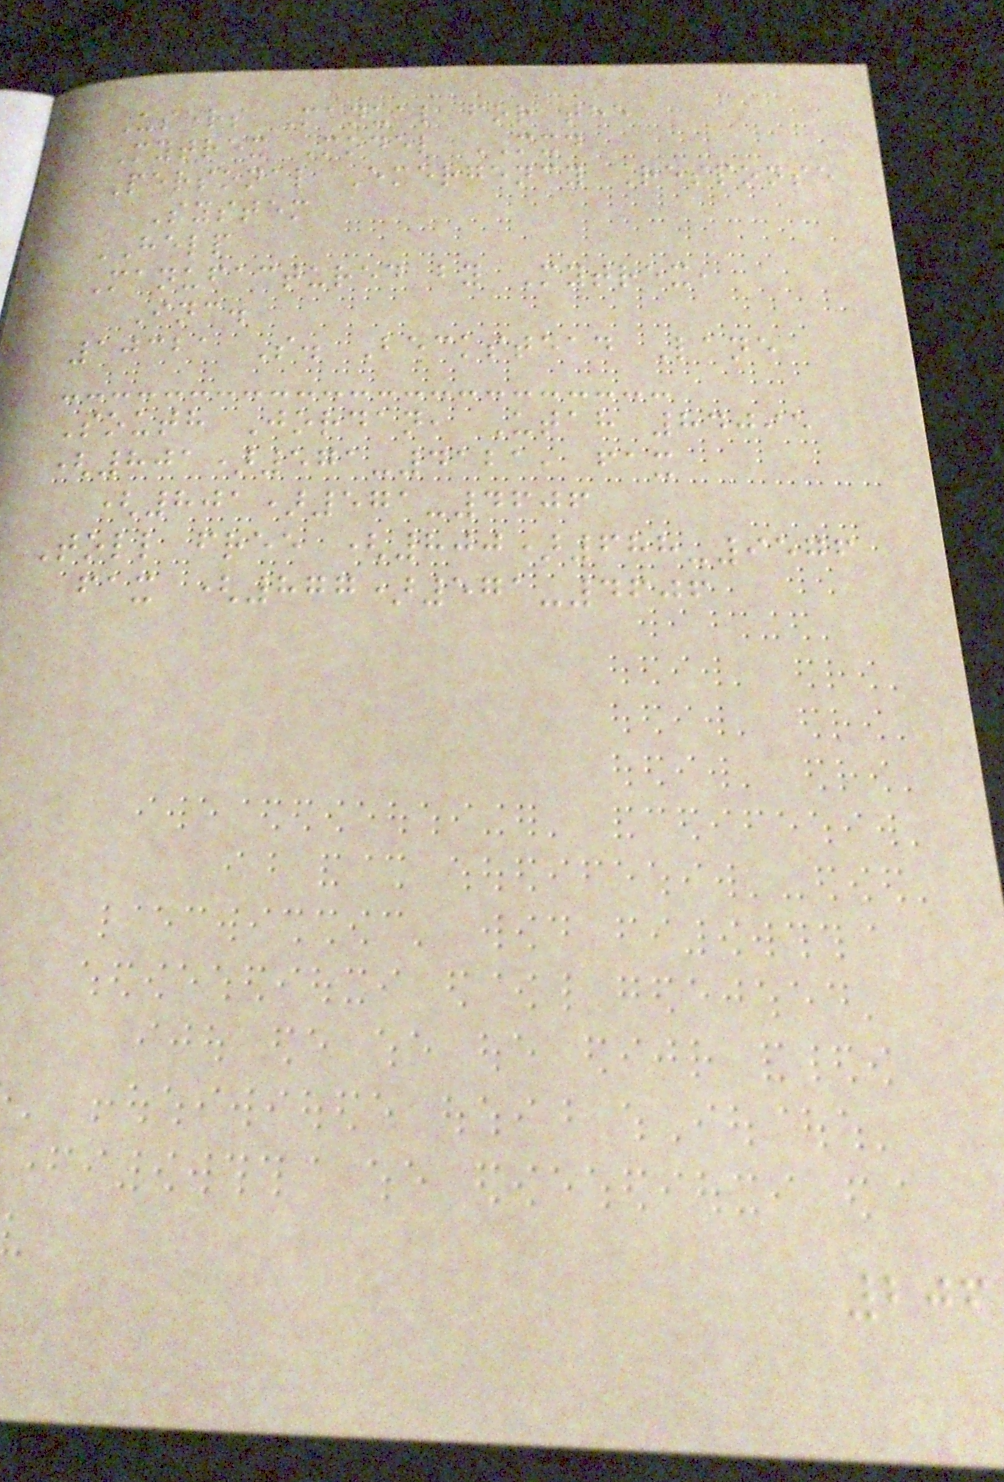Users Manual for the
Mytrex Model MXD
Personal Emergency Response
System
HELP
Manufactured by Mytrex,
Inc.
10321 S. Beckstead Lane
South Jordan, Utah 84095
(801)571-4121, fax
(801)571-4606
Toll free (800)688-9576
fax (877)571-4606
206
